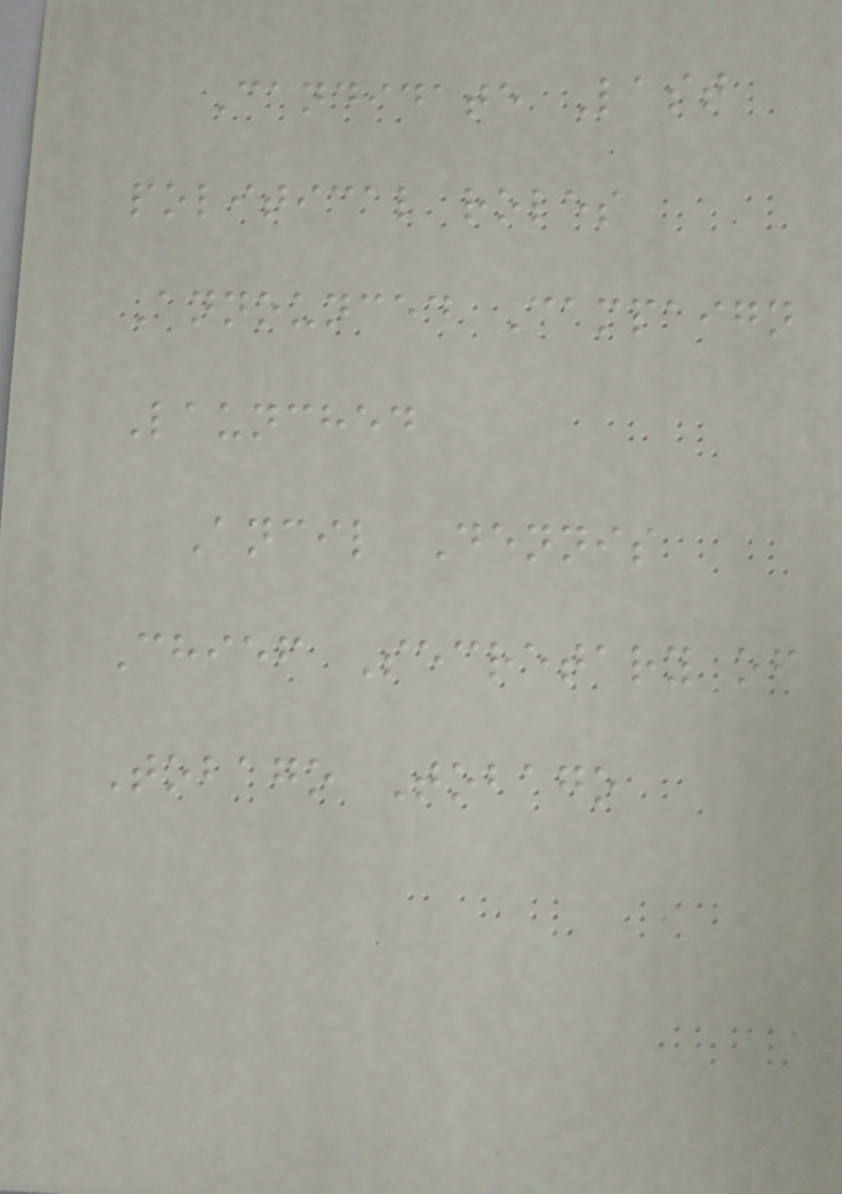Candidate Last
political roles
Announced Campaign
Launched
Ancil Dennis
Chief Secretary of
Tobago Tobago
